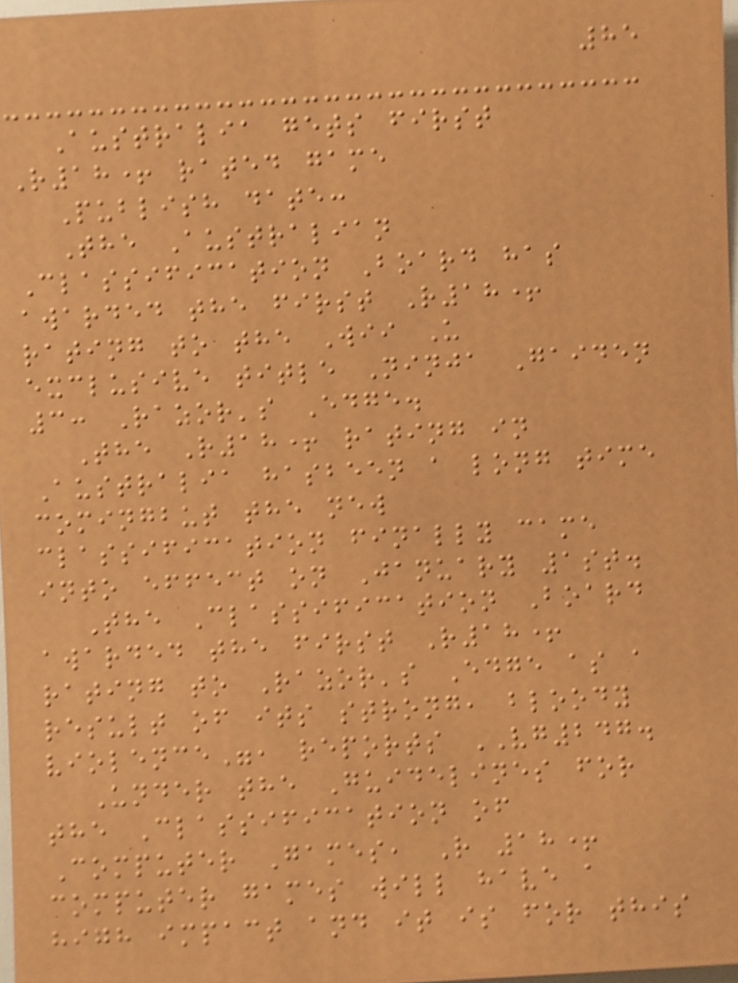85
Australia gets first
R18+ rated game
Publish date:
The Australian
Classification Board has
awarded the first R18+
rating to the Wii U
exclusive title Ninja Gaiden
3: Razor's Edge.
The R18+ rating in
Australia hasbeen a long time
comingbut the new
classification finally came
into effect on January 1st.
The Classification Board
awarded the first R18+
rating to Razor's Edge as a
result of its strong, bloody
violence", reports VG247.
Under the Guidelines for
the Classification of
Computer Games, R 18+
computer games will have a
high impact and it is for this
